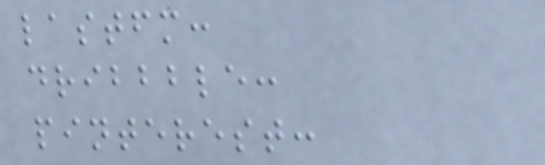lastfm:
dribbble:
pinterest:
